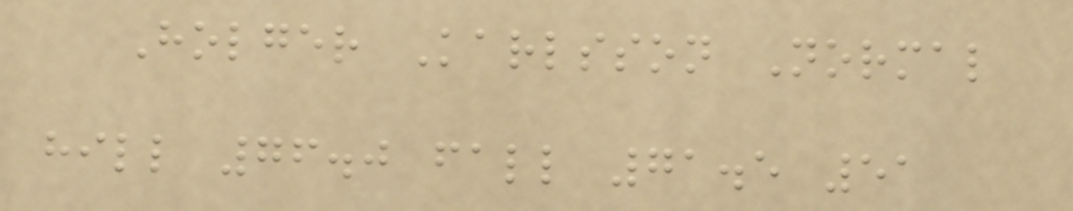Holger Karlsson Normal
hill 76.0 fall 71.5 51
